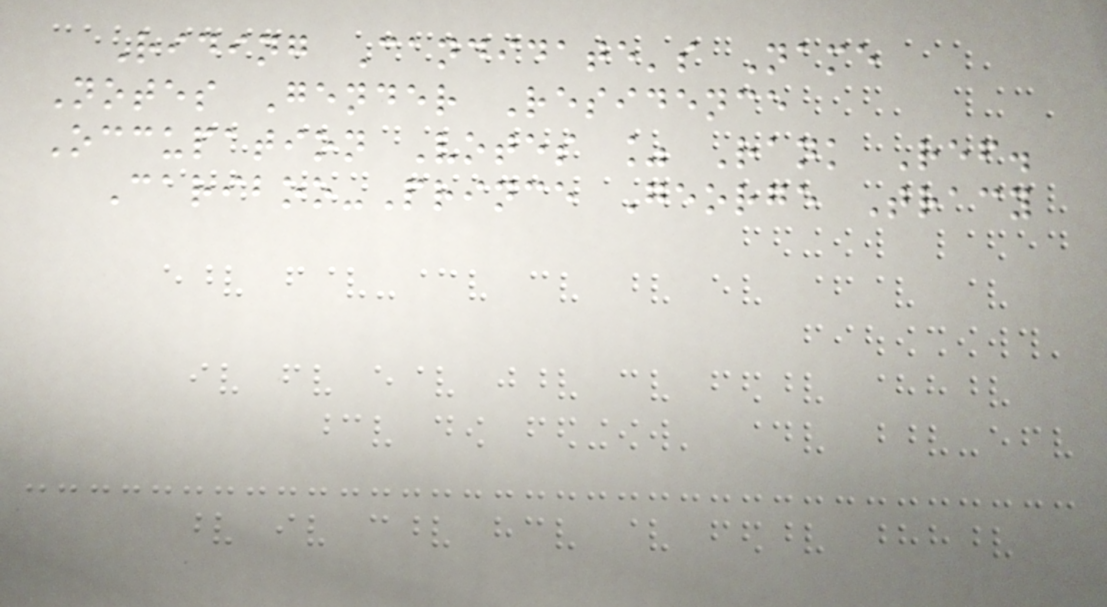Riding Candidate's Name
Notes Gender Residence
Occupation Votes % Rank Ref.
Cariboo-Prince George Tracy
